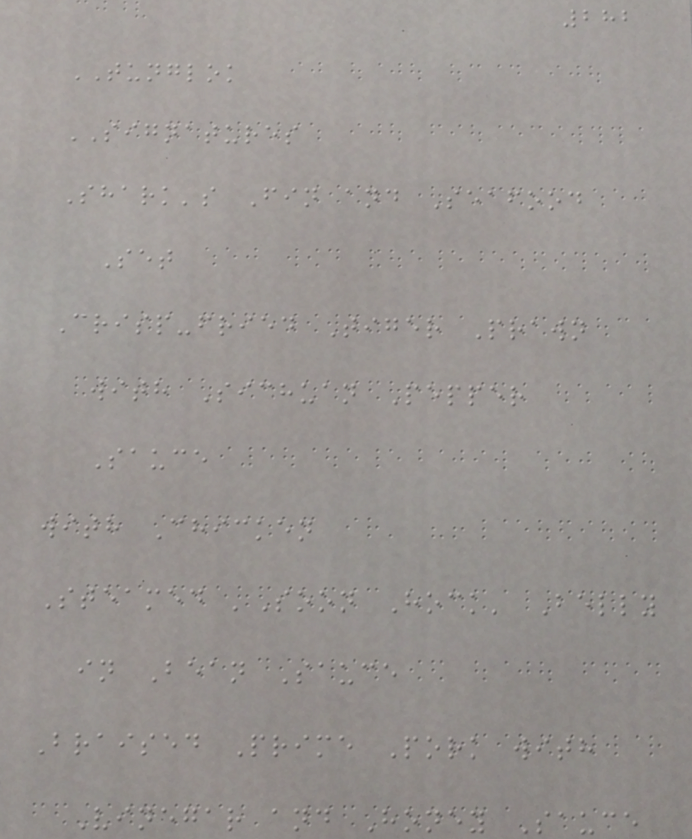282
TUNGLOK
SIGNATURES
Shark's Fin and Seafood
Set
Crisp-fried Tiger Prawn
with Sichuan Pepper
Sauce
with Chicken
Steamed 'Soon Hock' Belly
in Bean Sauce
Braised Prime Pork with
Vinegar and Honey Sauce
